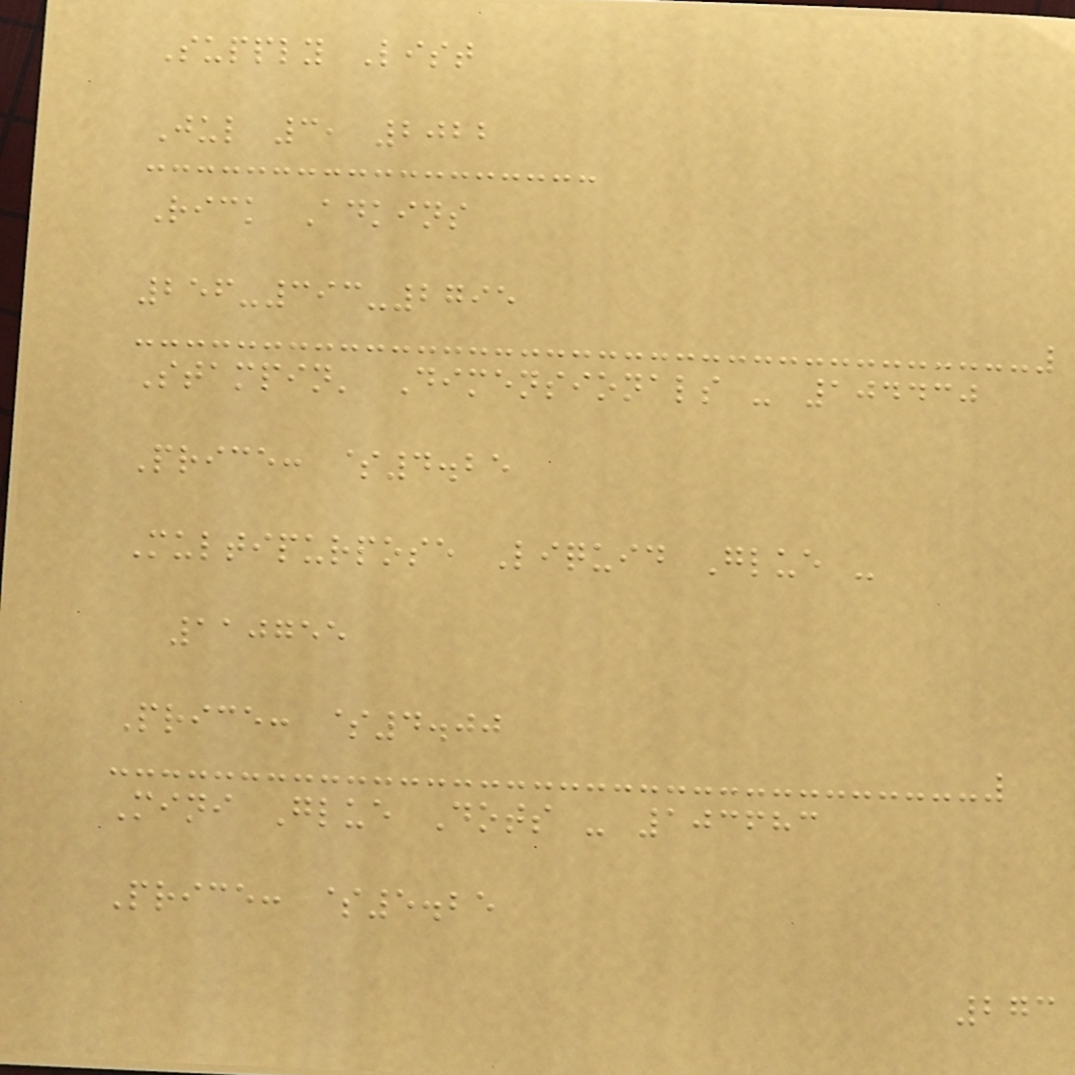Supply List
Jul 3, 2022
Rick Adkins
256-393-2795
Stampin' Dimensionals - 104430
Price: $4.25
Multipurpose Liquid Glue -
110755
Price: $4.00
Mini Glue Dots - 103683
Price: $5.25
273
